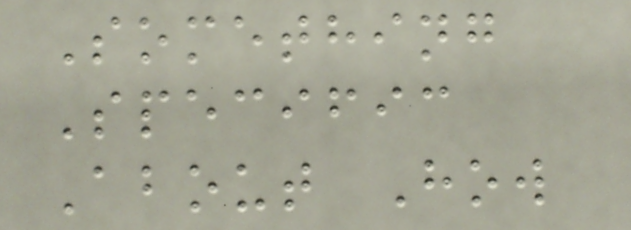Something
Specific
About How
